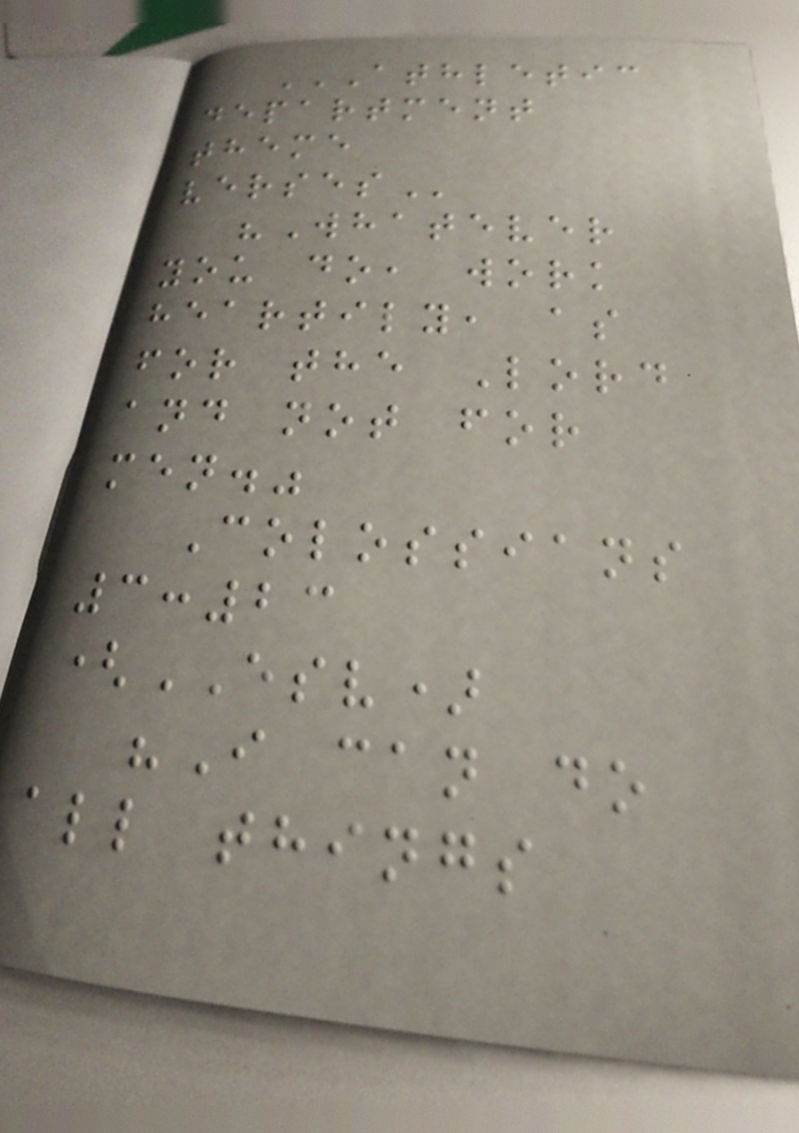ATHLETIC
DEPARTMENT
THEME
VERSES
"Whatever
you do, work
heartily, as
for the Lord
and not for
men."
Colossians
3:23
(ESV)
"I can do
all things
